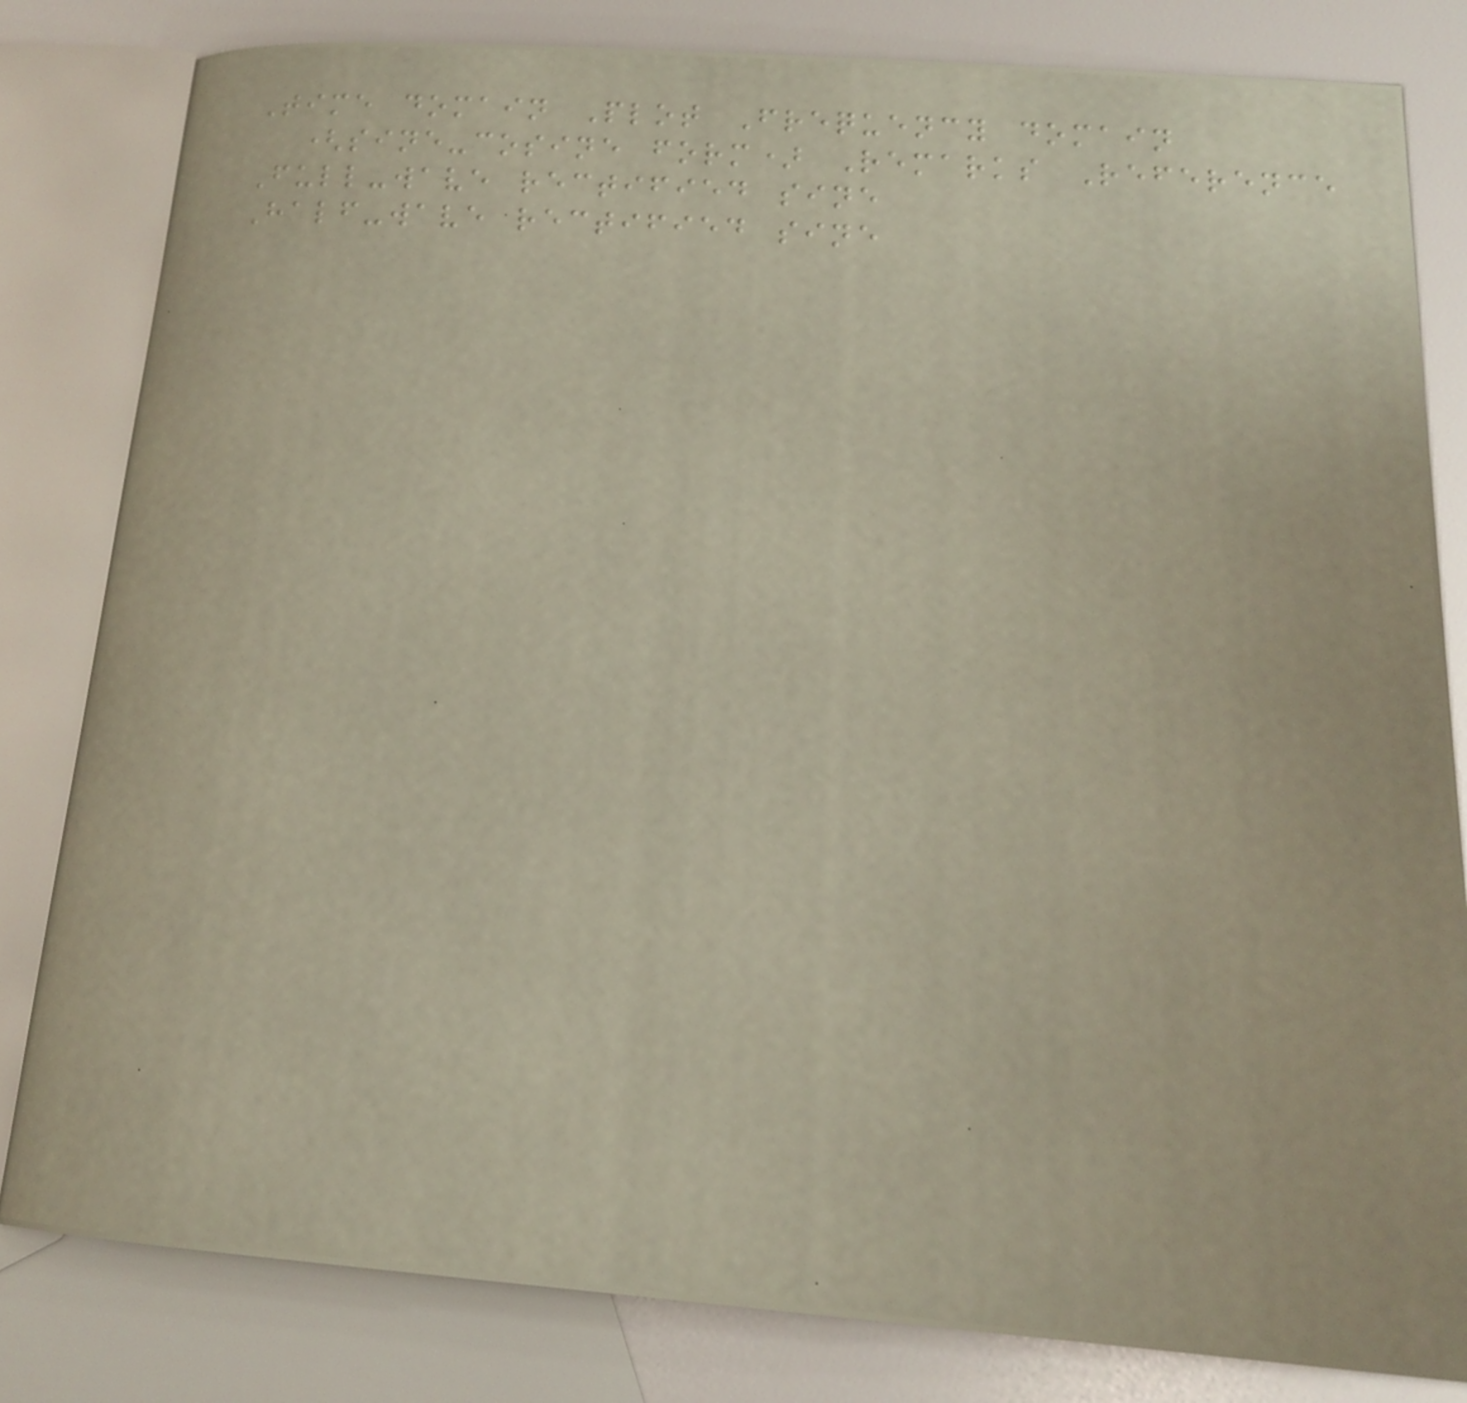Time domain Plot Frequency domain
(sine-cosine form) Remarks Reference
Full-wave rectified sine
Half-wave rectified sine
